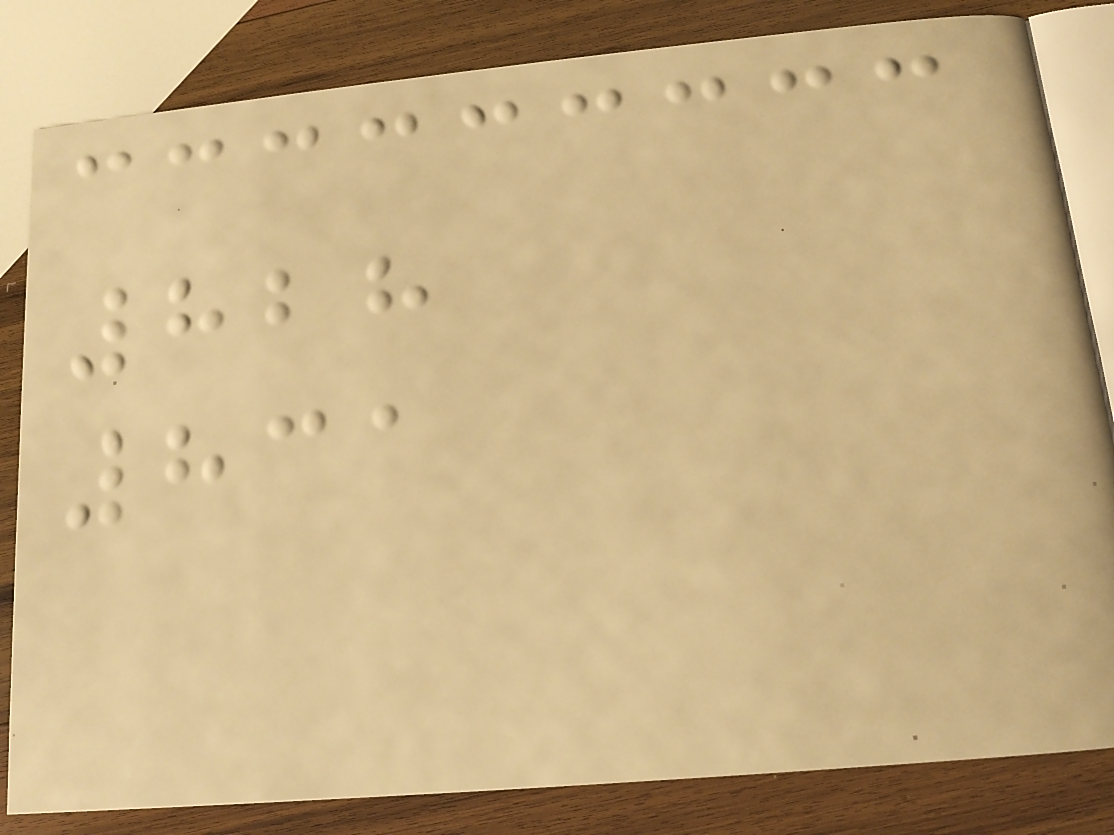828
831
